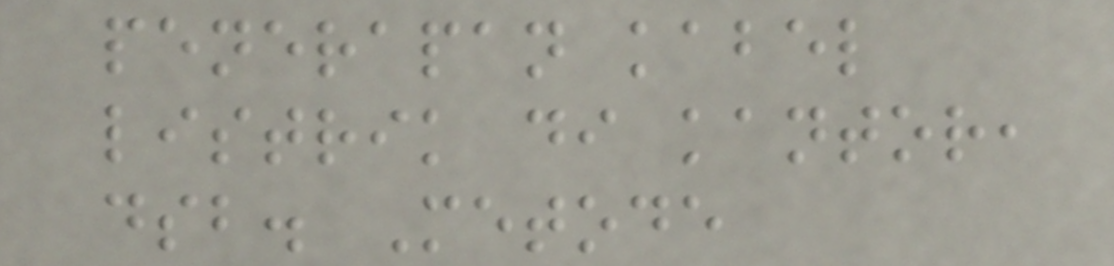penerapan kabel
listrik di kantor,
dsb. Metode
